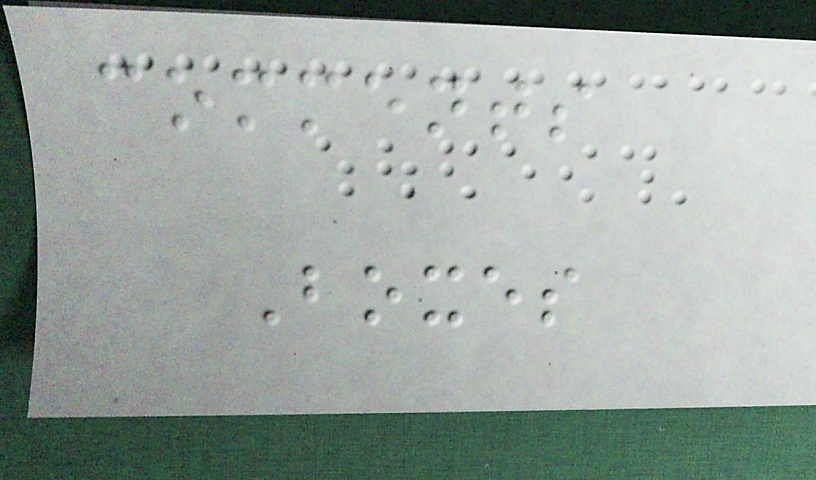comments
Boxes
